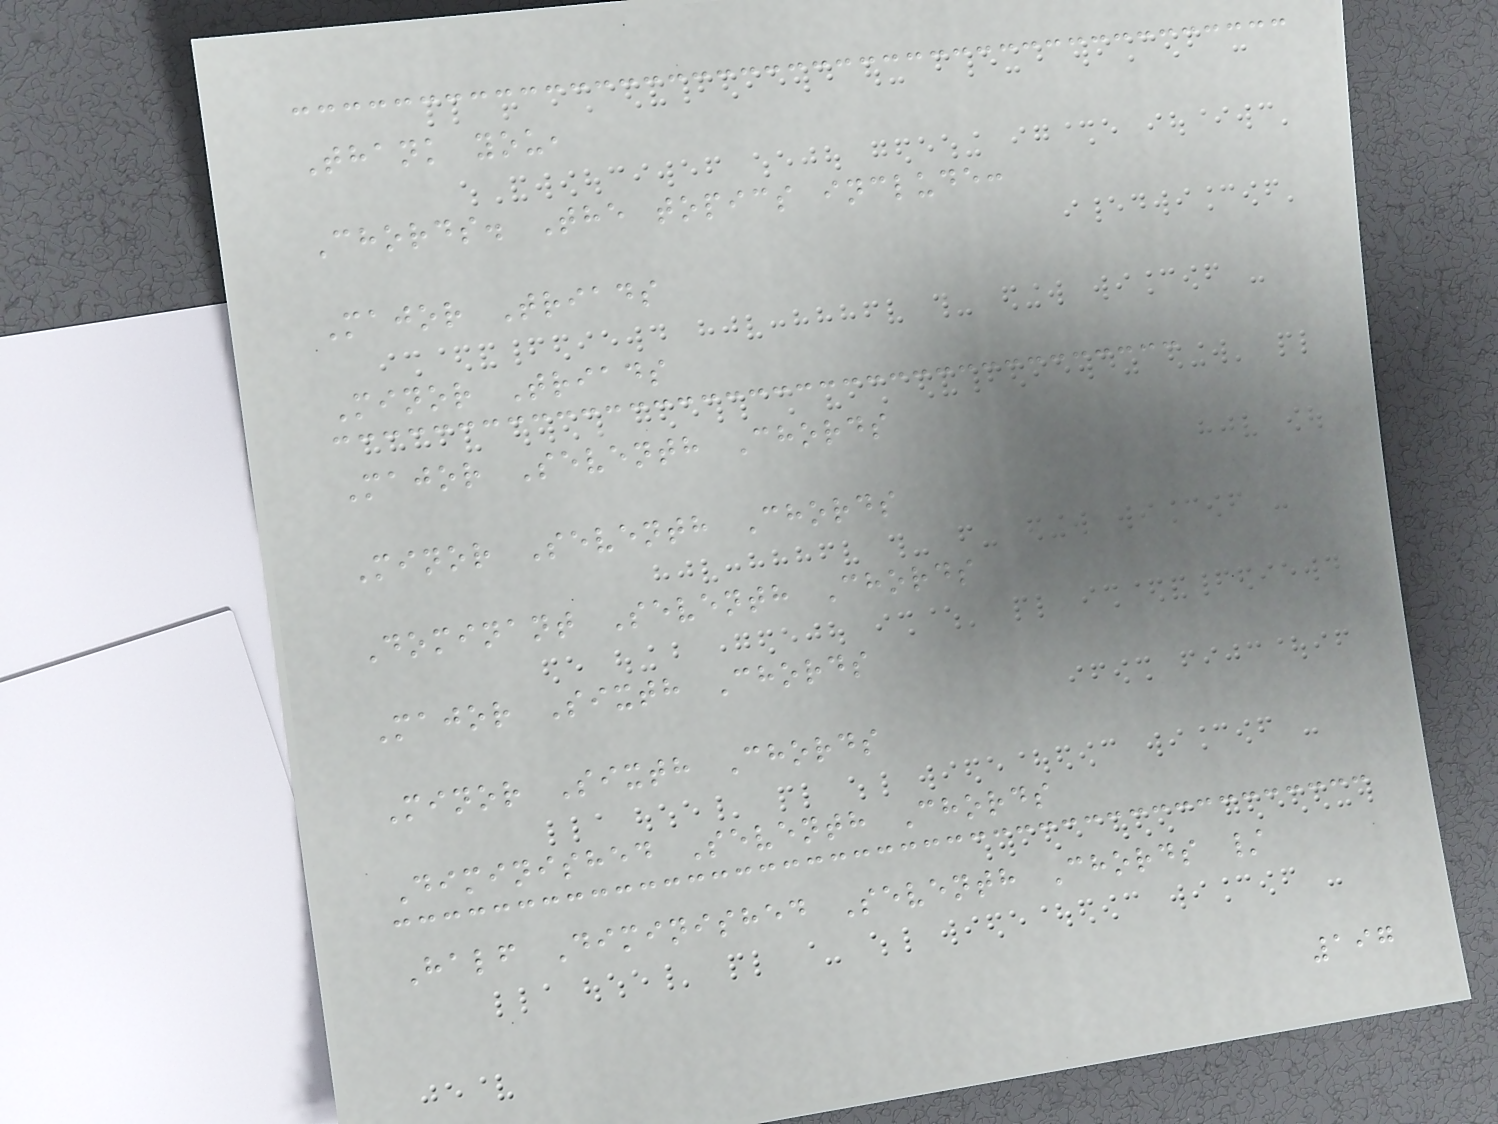Thank you,
Chords. The topics include:
Major Triads
Minor Triads
Major Seventh Chords
Minor Seventh Chords
Dominant Seventh Chords
Major Sixth Chords
Minor Sixth Chords
Diminished Seventh Chords
Half Diminished Seventh Chords /
197
